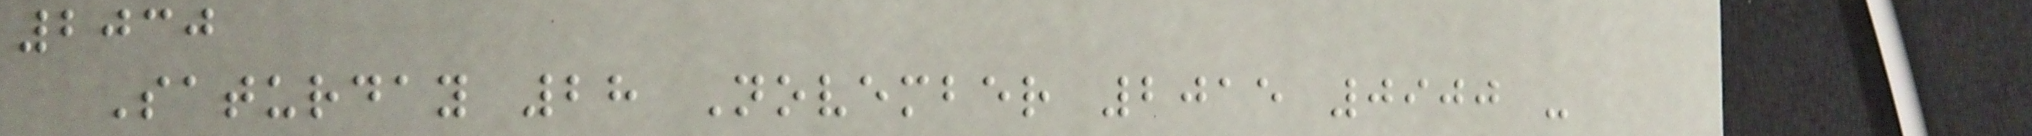2030
Saturday 28 November 2015 0900 -
